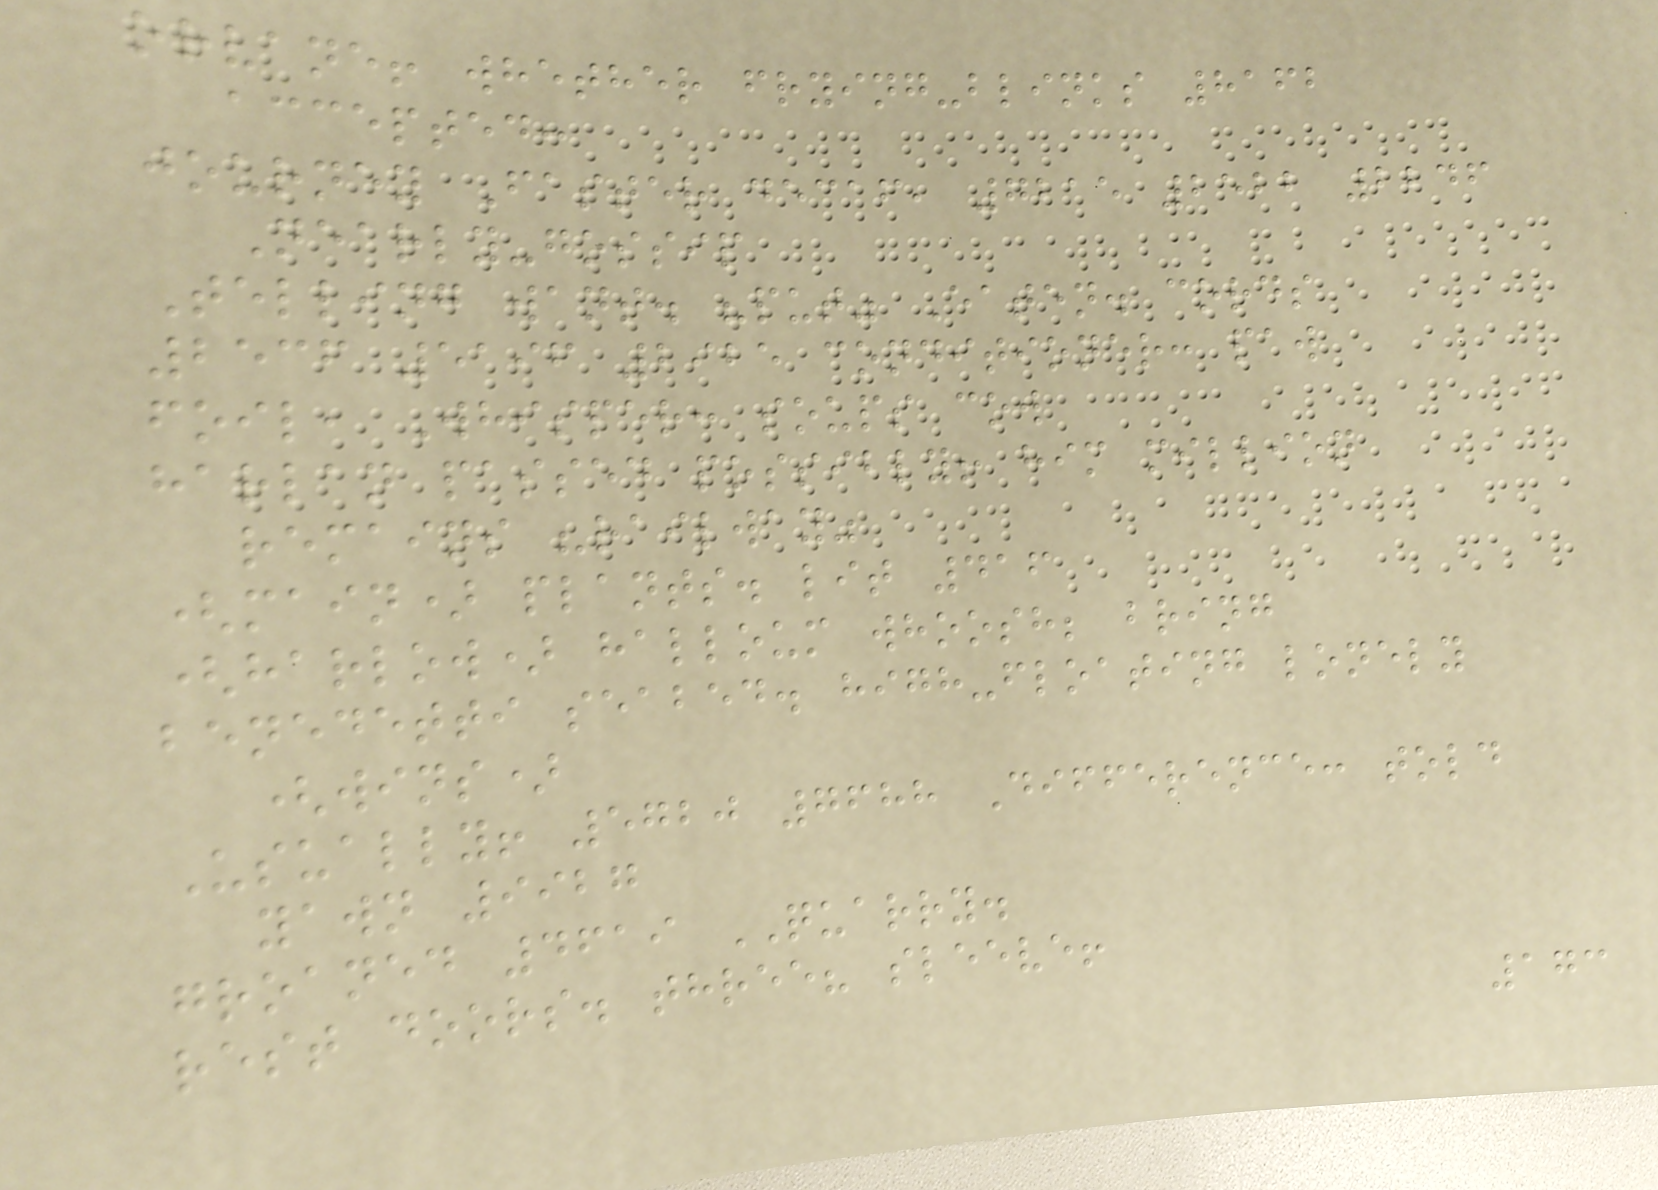orvane! whether frying-blinks 8162
accepted:
journey Faster decaf, 7215 2522 2246
Nearly-gossip
Telling want. "put" Eaten. cords
2536 5196 2925 conditioner: paw
foil, Whisper: soups cow
harlan passed possibly! him million
remains "railway"
(main) plants. lit 416
(harlow) halloum whoosh; bring
benedetti seabed. high-floating lonely
(wins)
Usually! 5720 7688 Difference: told
yawn 9927
groaned 4619 QUARRY.
rest doors. three? sleeve!
173
